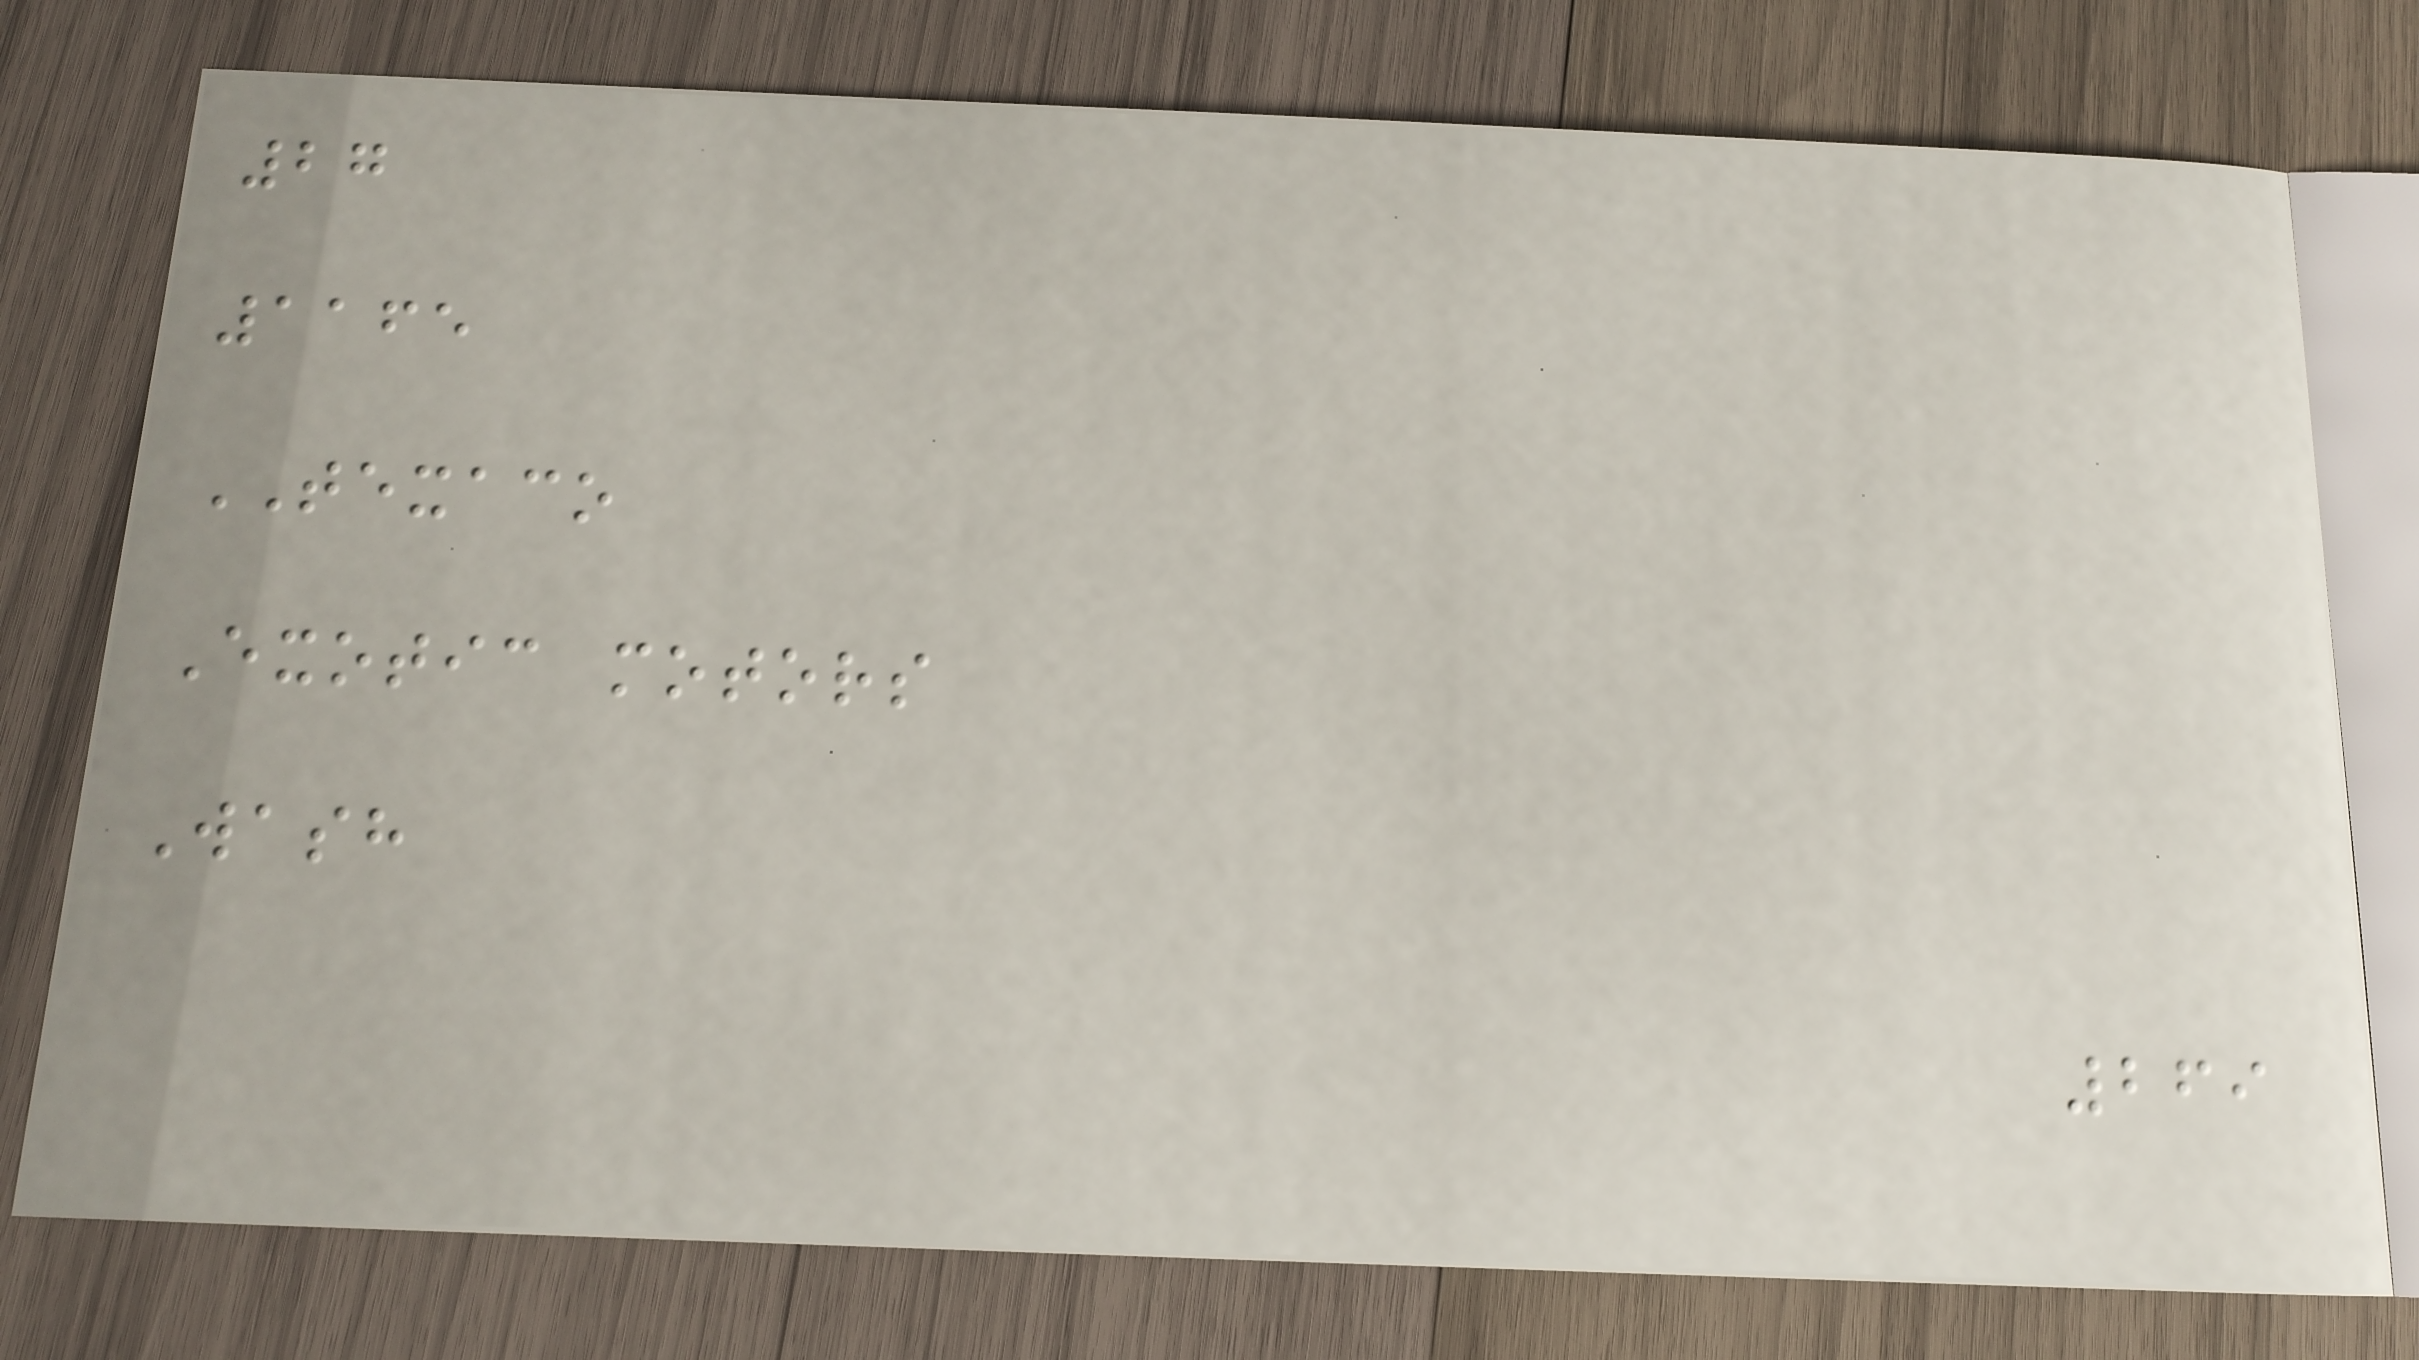27
1165
TEXACO
Exotic motors
Wash
269
